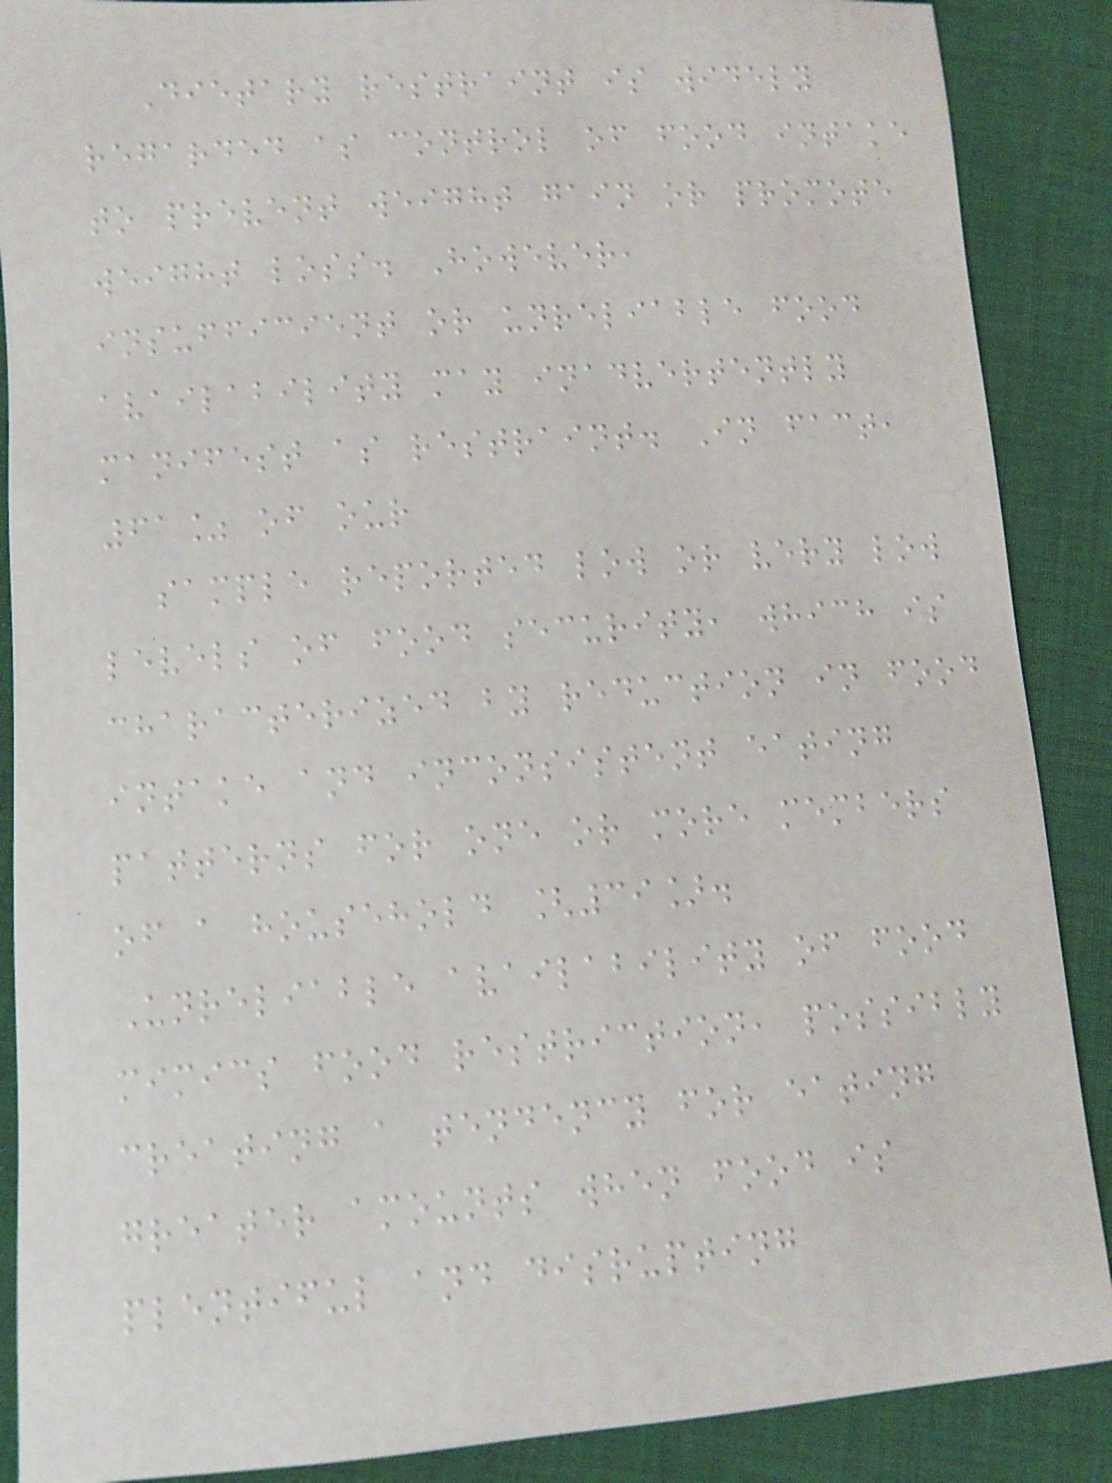Dietary restraint is widely
regarded as control of food intake
to prevent weight gain or promote
weight loss. However,
insufficient or unreliable food
availability may inadvertently
manifest as restraint. In fact,
61% of our
sample reported low or very low
levels of food security, which is
characterized by reduction in food
intake and inconsistent eating
patterns for one or more members
of a household [39].
Unreliable availability of food
mimics food restriction, possibly
creating a tendency for eating
greater amounts when food is
plentiful and disrupting
